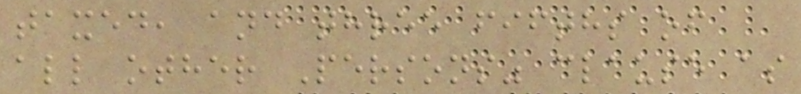taxed, and three fifths of
all other Persons" clause as
